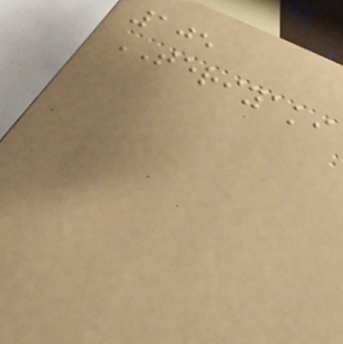105
TERIYAKI
